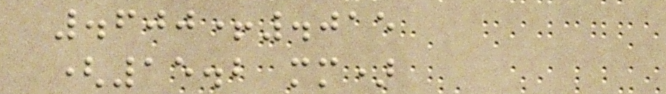.600+.015
(15.2 mm)
